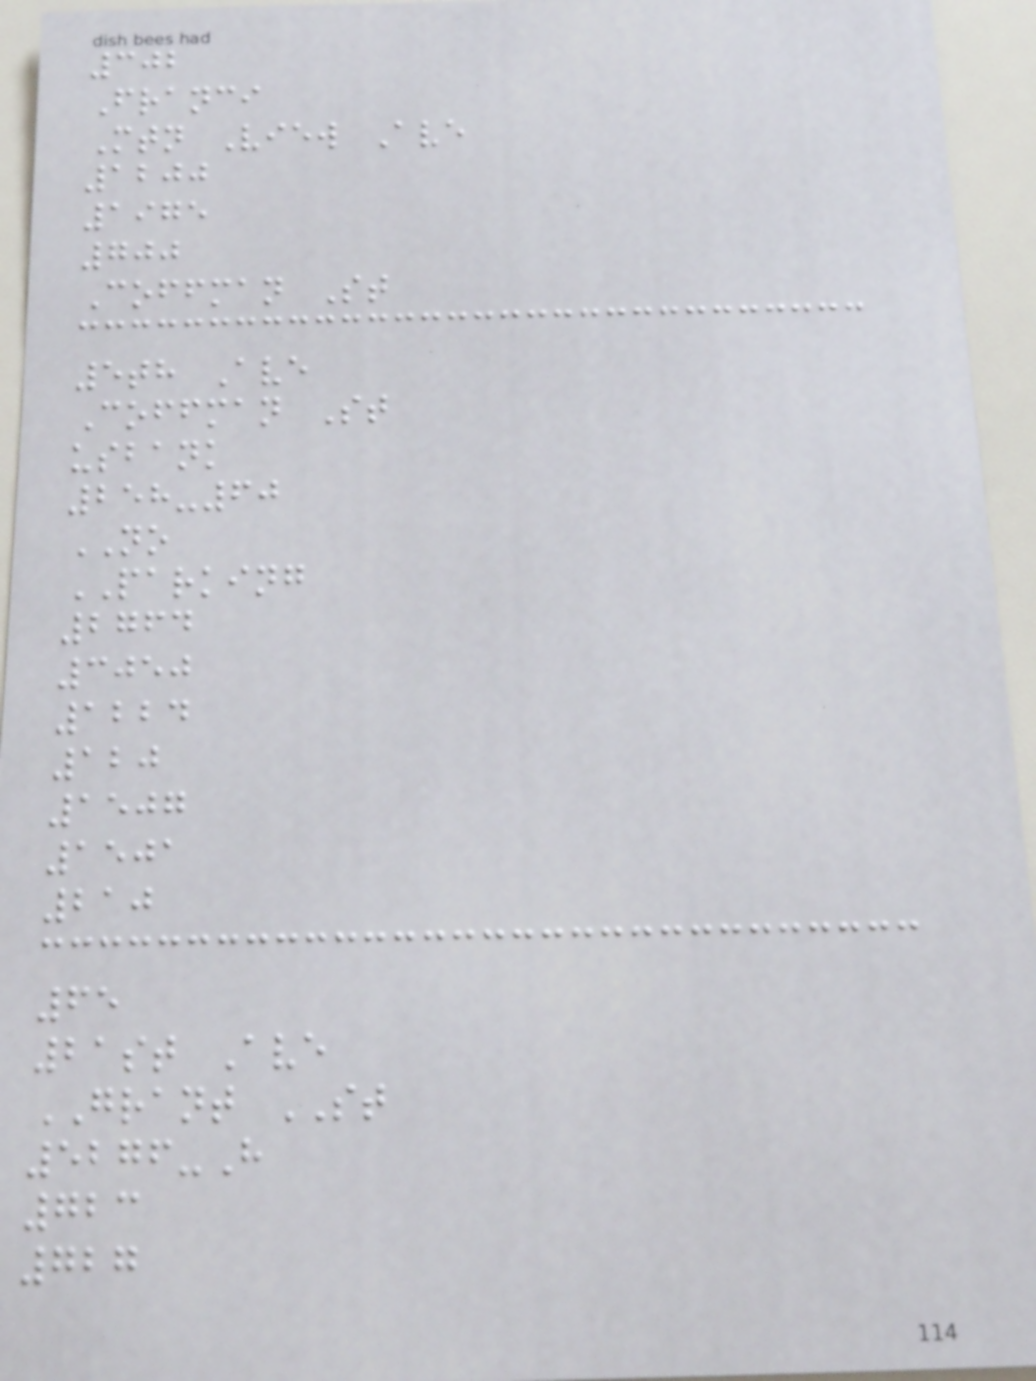302
Franci
Mtn View Ave
1200
1975
700
Coffman St
5th Ave
Coffman St
usbank
258-60
NO
PARKING
2764
3050
1224
120
1507
1501
210
65
21st Ave
GRANT ST
5276-H
723
727
